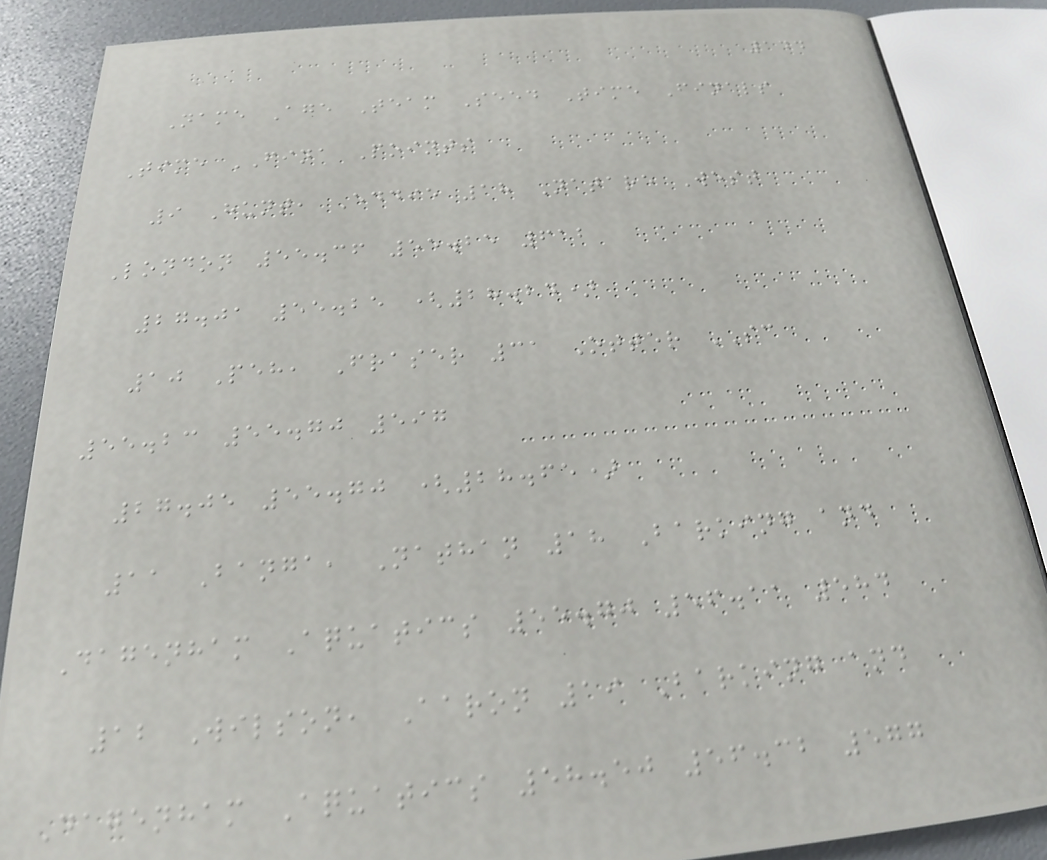144
Name Age Team Seed Time Finals
Time FINA Points
9 Hunt, Eddie 18 Natare West
London 55.36 55.25 612
27.01 55.25 (28.24)
10 Peh, Fraser 31 Otter SC
55.23 55.70 597
27.05 55.70 (28.65)
11 Banga, Nathan 18 Barking and
Dagenham Aquatics 55.70 56.11 584
12 Wilson, Aaron 19 Barking and
Dagenham Aquatics 58.50 56.32 577
